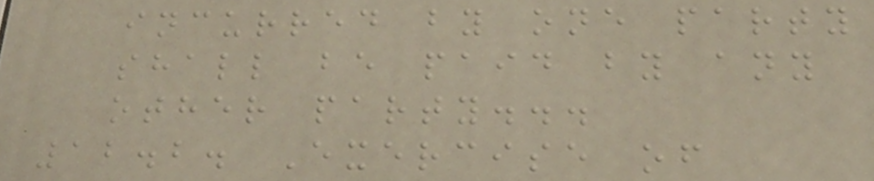incurred by one party
shall be paid by any
other party...
12.2. Exercise of
